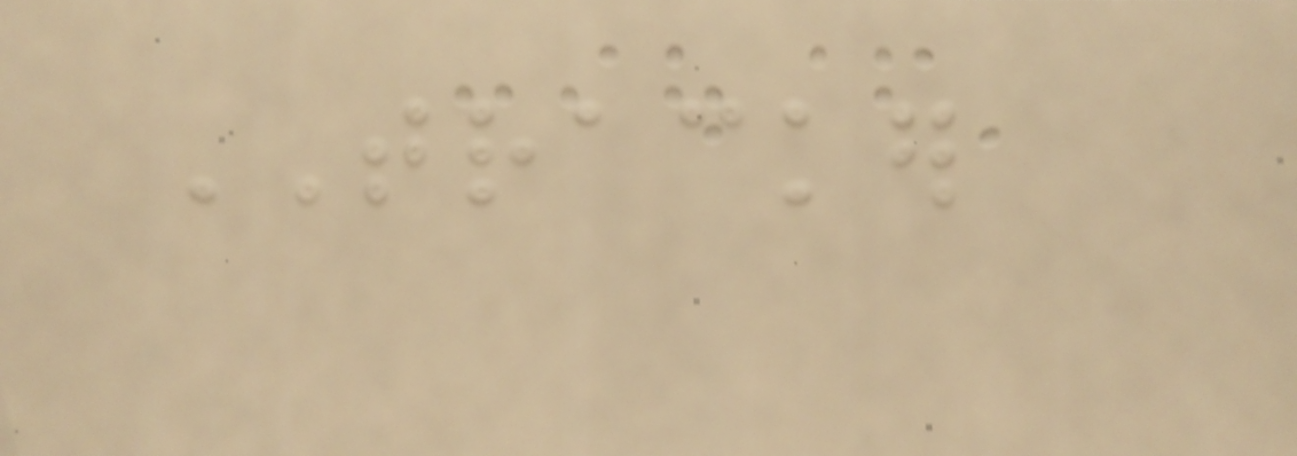TRACKER
